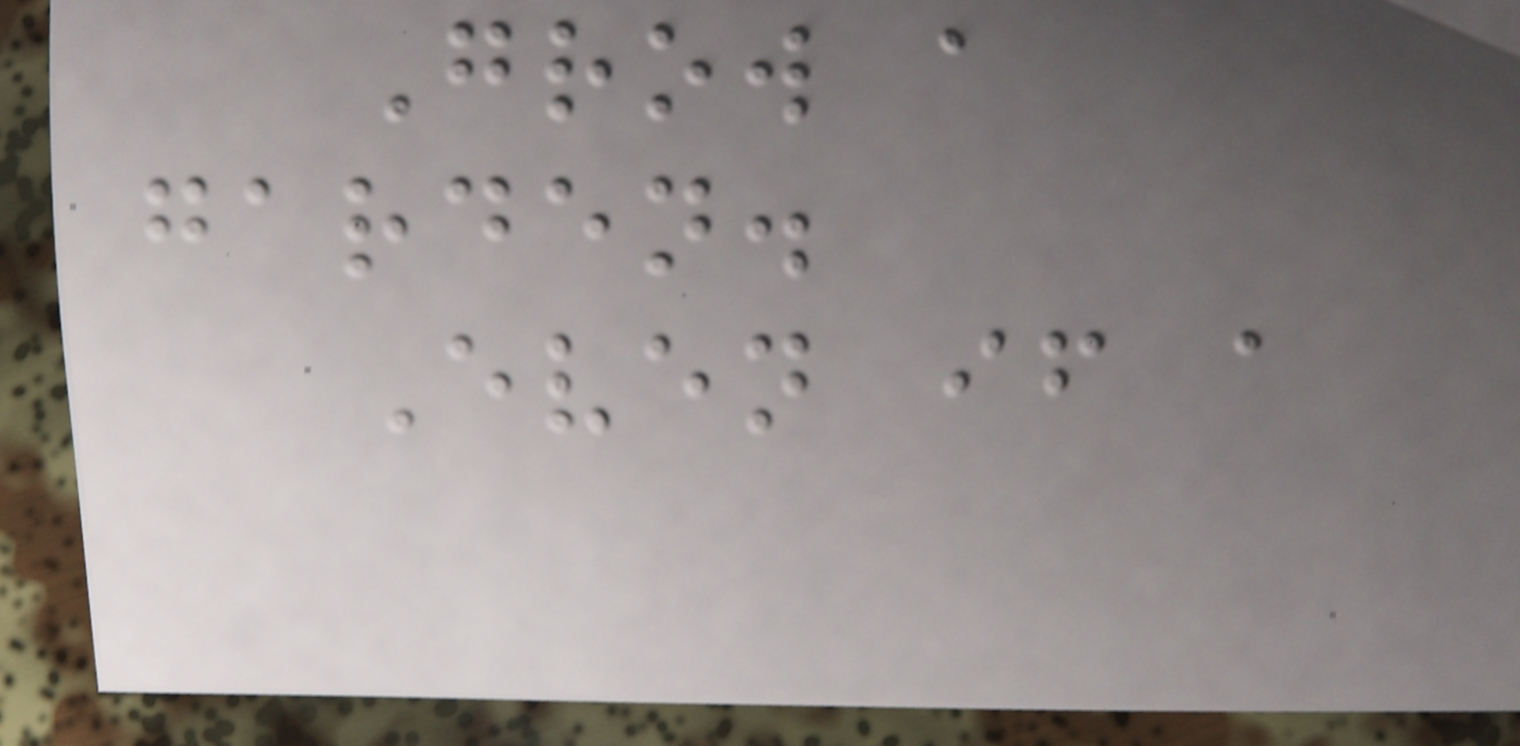Grow a
garden.
Even if a
